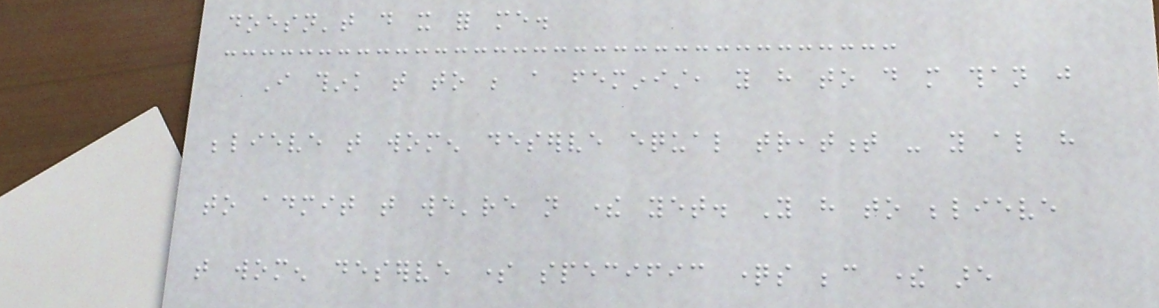doesn't do it for me.
I think that to be a feminist, you have to do more than just
believe that women deserve equal treatment - you also have
to admit that we're not there yet. You have to believe
that women deserve some specific questions because there are
